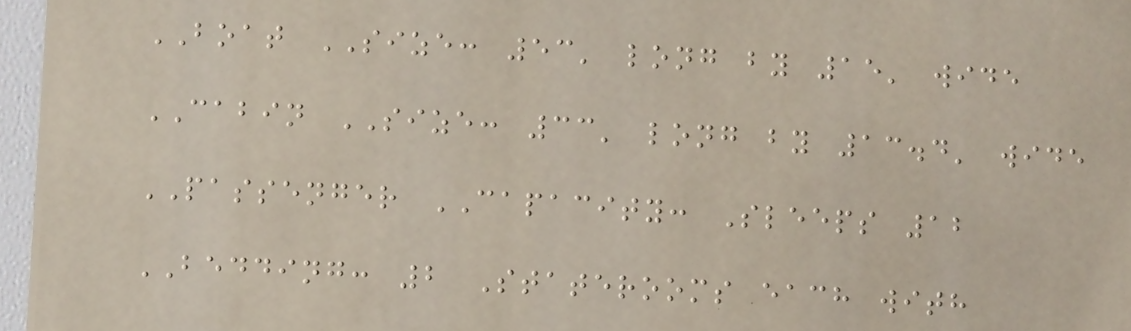BOAT SIZE: 53' long by 15' wide
CABIN SIZE: 33' long by 13.4' wide
PASSENGER CAPACITY: Sleeps 12
BEDDING: 2 Staterooms each with
